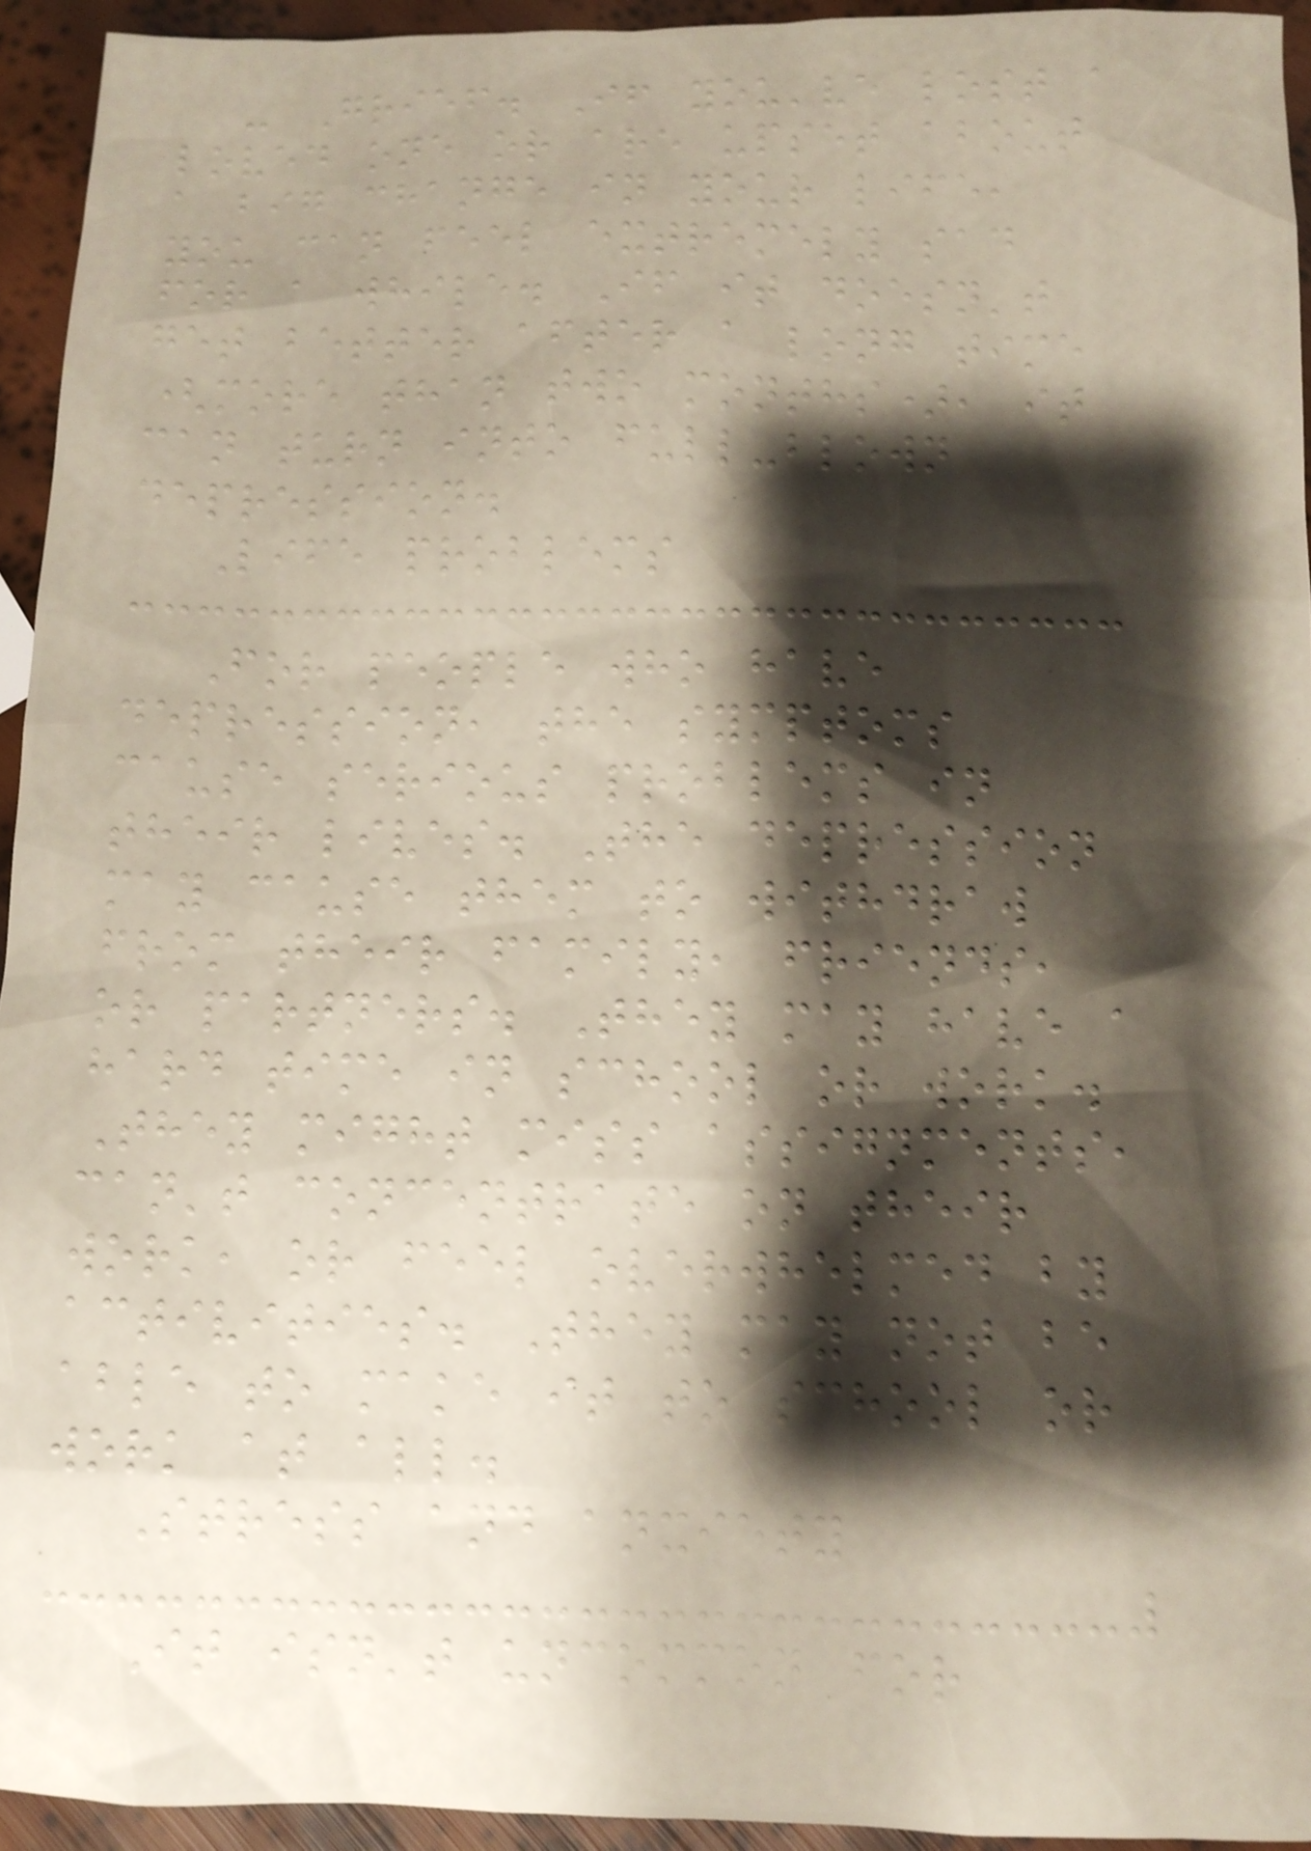- Grief. If you've lost a
loved one or are upset about
a big change in your life,
you can feel extremely sad
for a while. If it doesn't
get better after a long time
(more than two months), it
can turn into full-blown
depression.
Life problems
For people who have
depression, the symptoms
cause serious problems in
their lives. The depression
may cause them to withdraw
from their family, friends,
or partners. They may have a
hard time in school or work.
They might miss assignments,
can't concentrate on their
work, or feel overwhelmed by
activities. They may not be
able to make it to school or
work at all.
Stress and anxiety
It isn't uncommon for
